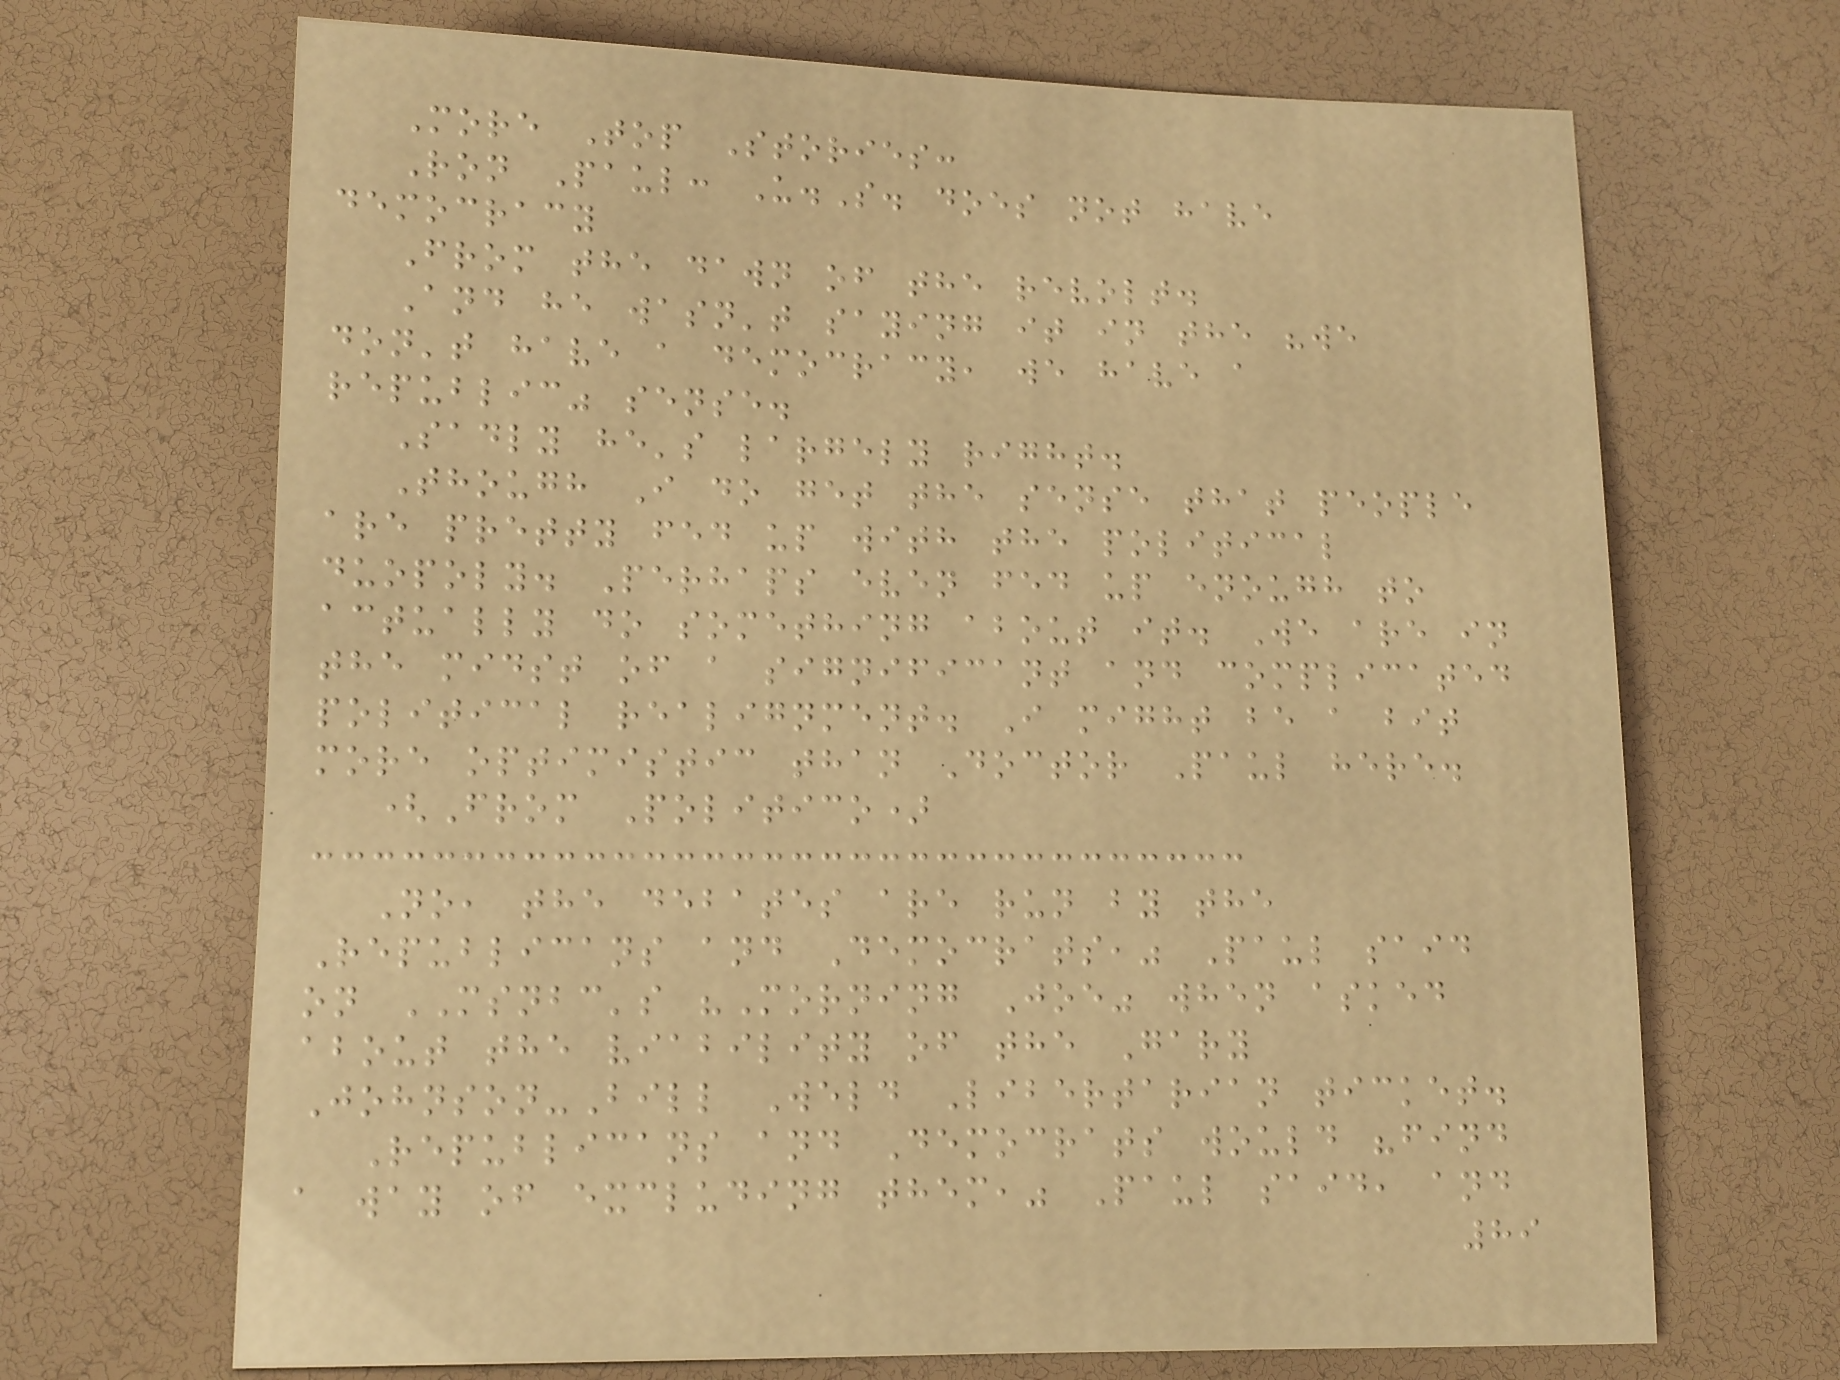More Top Stories:
Ron Paul: U.S. does not have
democracy
From the dawn of the revolt.
And he wasn't saying it in the "we
don't have a democracy, we have a
republic" sense.
Sadly he's largely right.
Though I do get the sense that people
are pretty fed up with the political
duopoly. Perhaps even fed up enough to
actually do something about it. We are in
the midst of a significant and complicated
political realignment. I might be a bit
more optimistic than Doctor Paul here.
(From Politico)
No, the debates are run by the
Republicans and Democrats," Paul said
on MSNBC's "Morning Joe" when asked
about the viability of the Gary
Johnson-Bill Weld Libertarian ticket.
Republicans and Democrats would "find
a way of excluding them," Paul said, and
89
